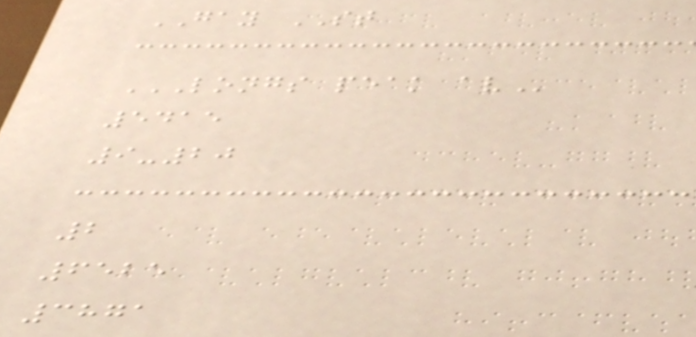GAY ST
LONGS PEAK AV
5415
9-20
2
6525
3871
